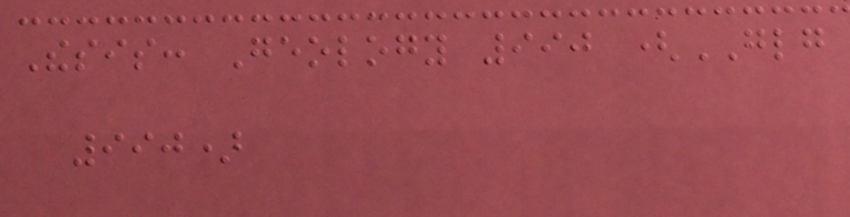Thesis: Geology 990 (GLG
990)
